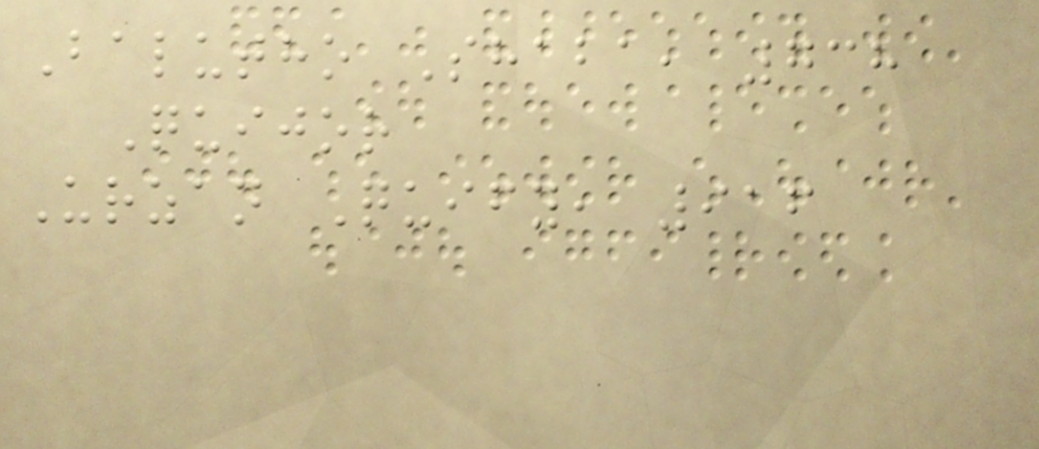Balutho Shaba, 738
Quijor
Urzan Quify, 916
